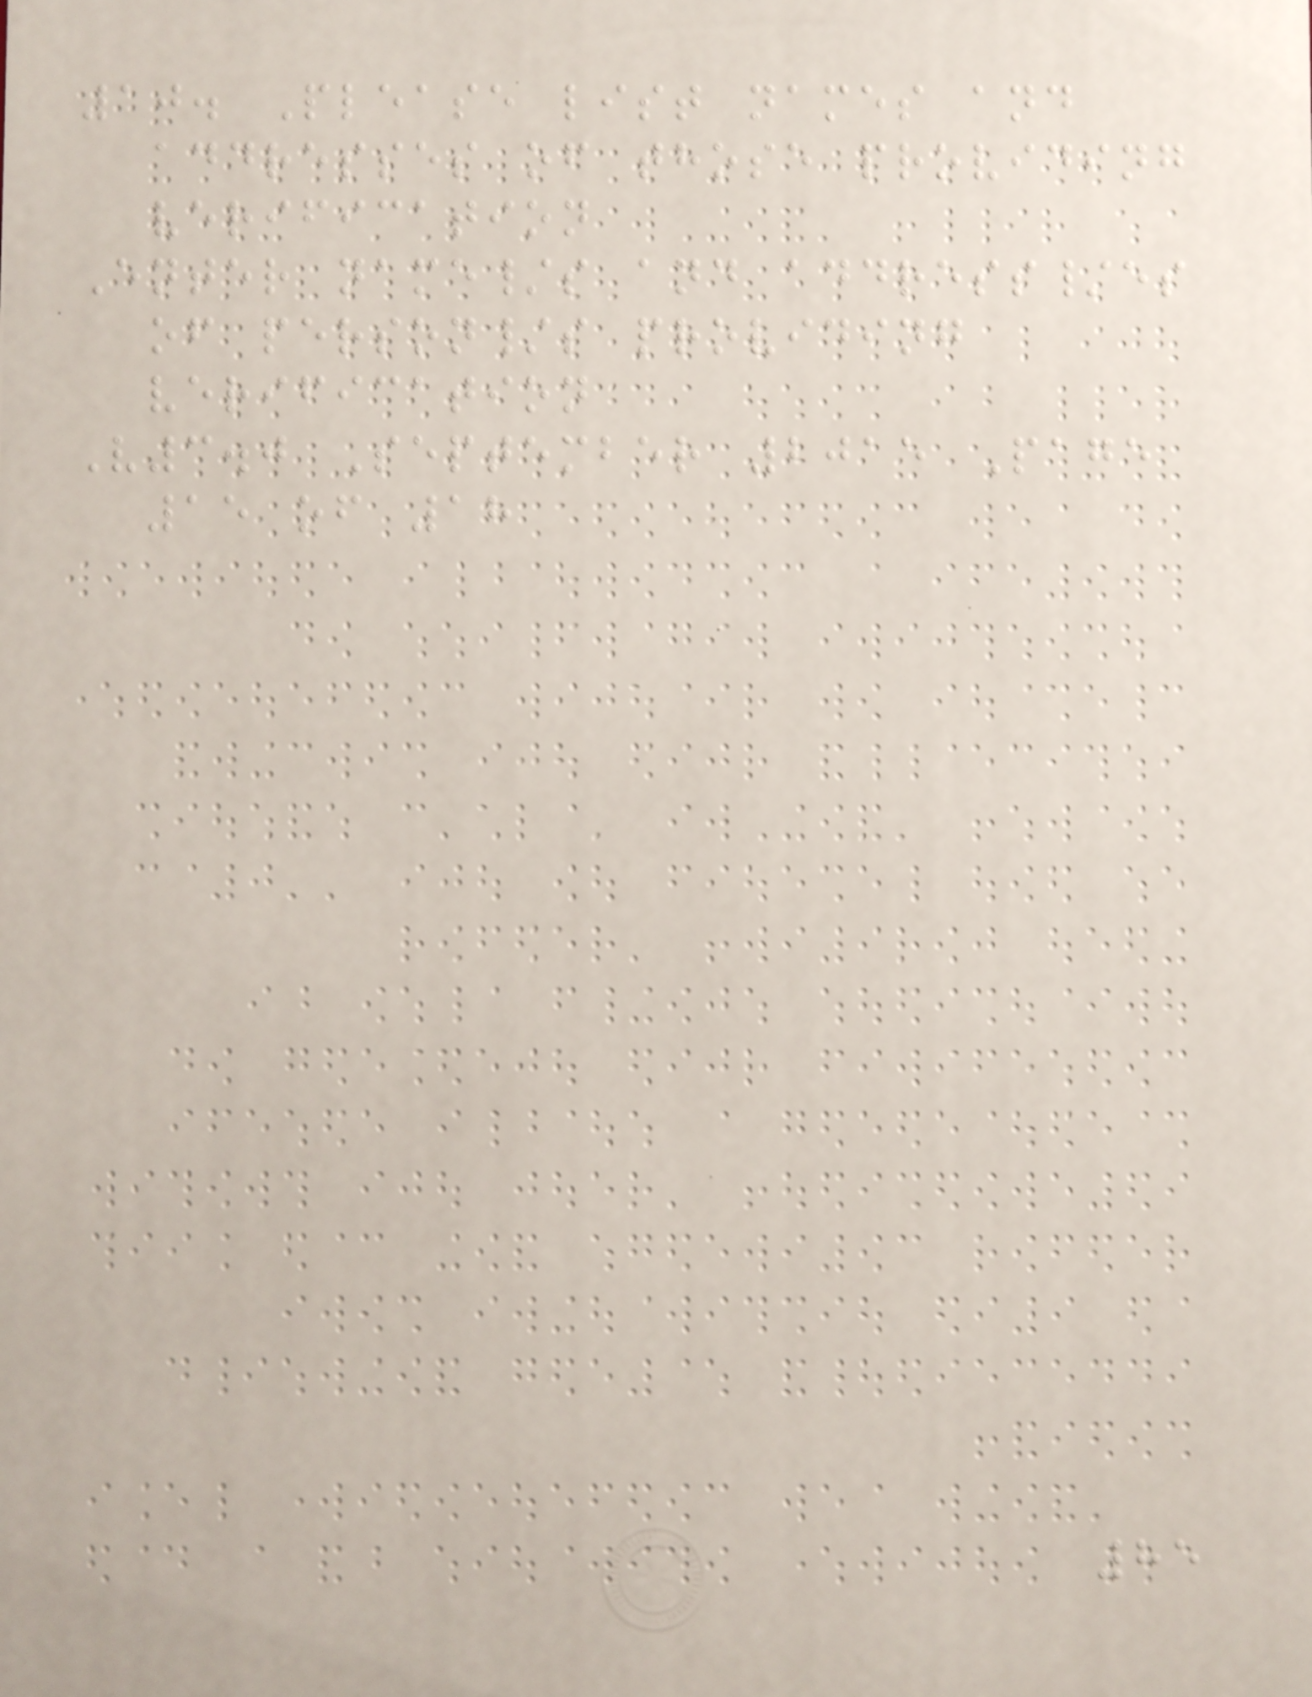10. Please list names and
addresses of those providing
verification
Enter name/s and address/es
of person/s providing
verification
V3.0 September 2015 Page
15 of 18
85
